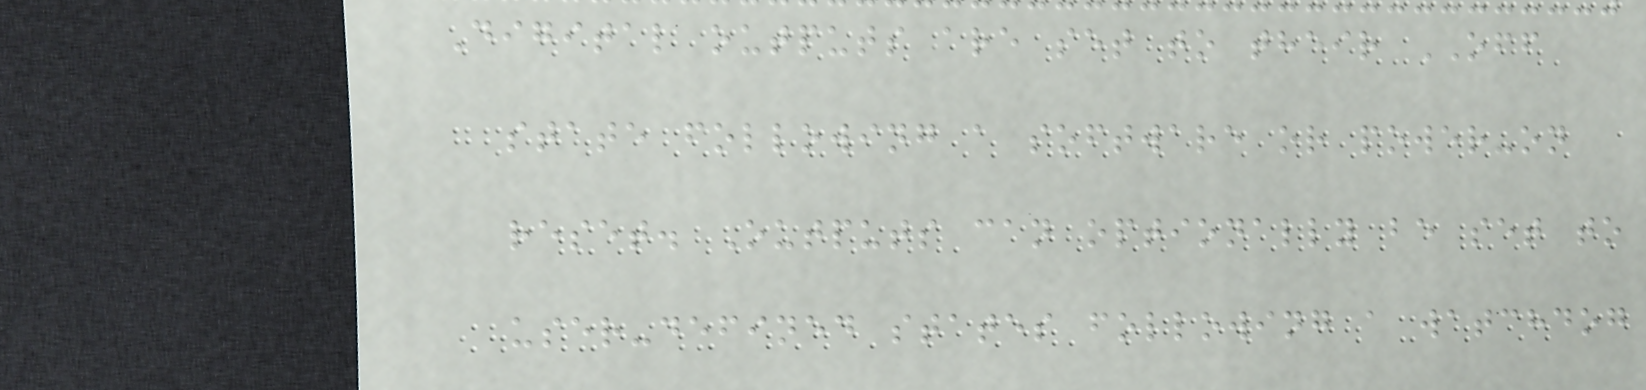Digital outputs are set to their OFF
state following a software or power-on
reset. Outputs can optionally be set to
user-defined states following a watchdog
